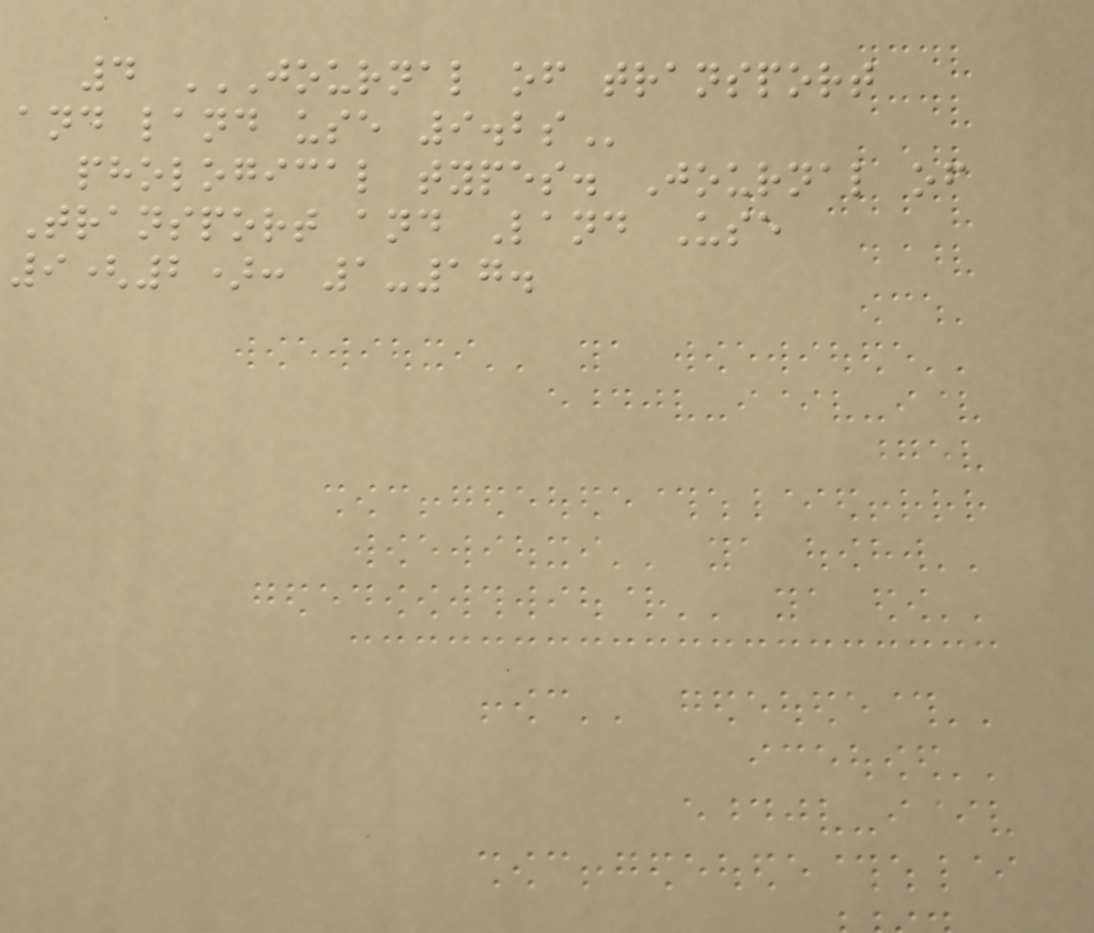4 JOURNAL OF TRANSPORT
AND LAND USE 9.2S
phological types. Journal of
Transport and Land Use
9(2): 1-17.
